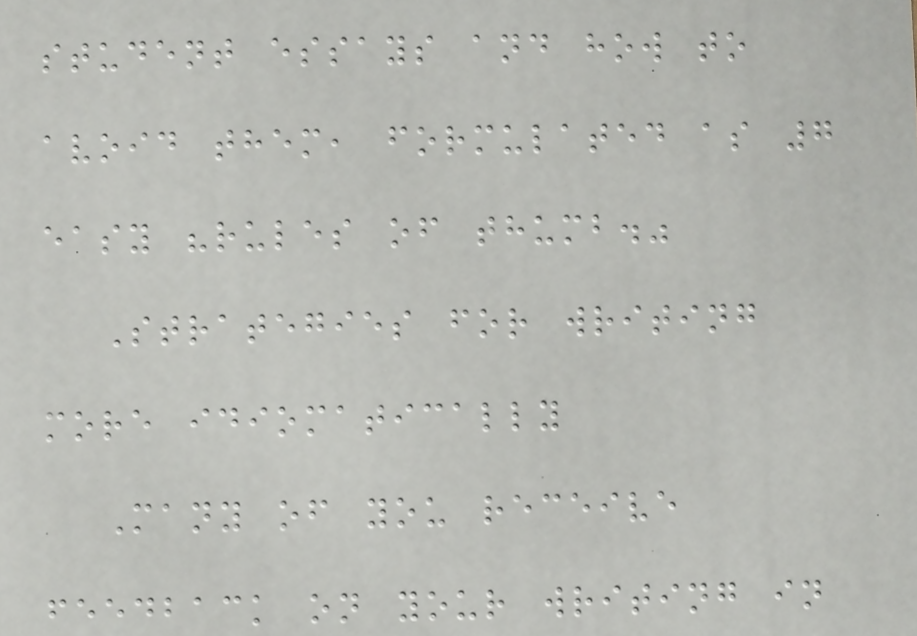student essays and how to
avoid them, formulated as 7
easy "rules of thumb."
Strategies for writing
more idiomatically
Many of you receive
feedback on your writing in
